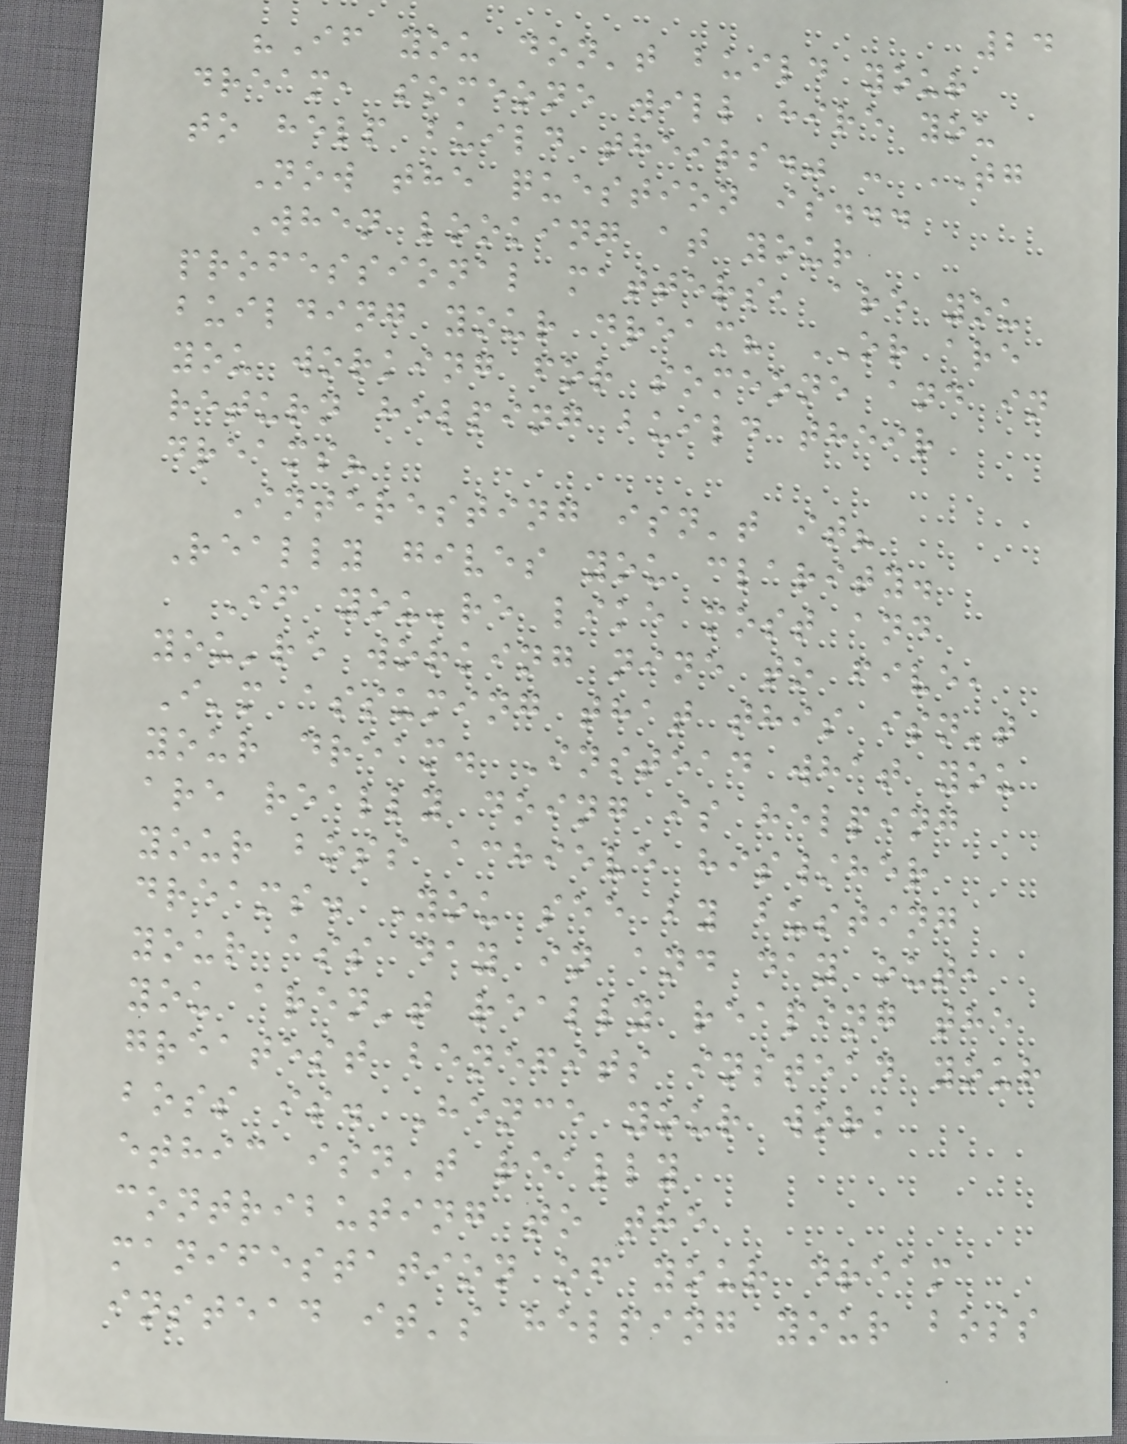24
"If you don't build your
dream, someone will hire you
to help build theirs." - TG
Now the question is...
When looking at your
professional matters, are you
building your dream? OR are
you working for someone and in
return helping build their
dreams?
Interesting isn't it?
Really gives you clarity.
If you're like most and
you're working nine to five,
I'm assuming that this isn't
your dream. Instead what you
are really doing is helping
your boss achieve his/her
dreams. You see by busting
your ass day in and day out,
you aren't really reaping the
greatest benefits instead your
boss is. Hence your work
ethic isn't really
contributing to the
manifestation of your dream
instead it's helping your boss
